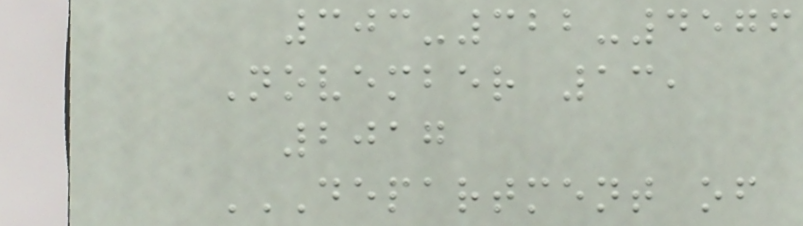303-322-4576
November 13,
2017
DEPARTMENT OF
